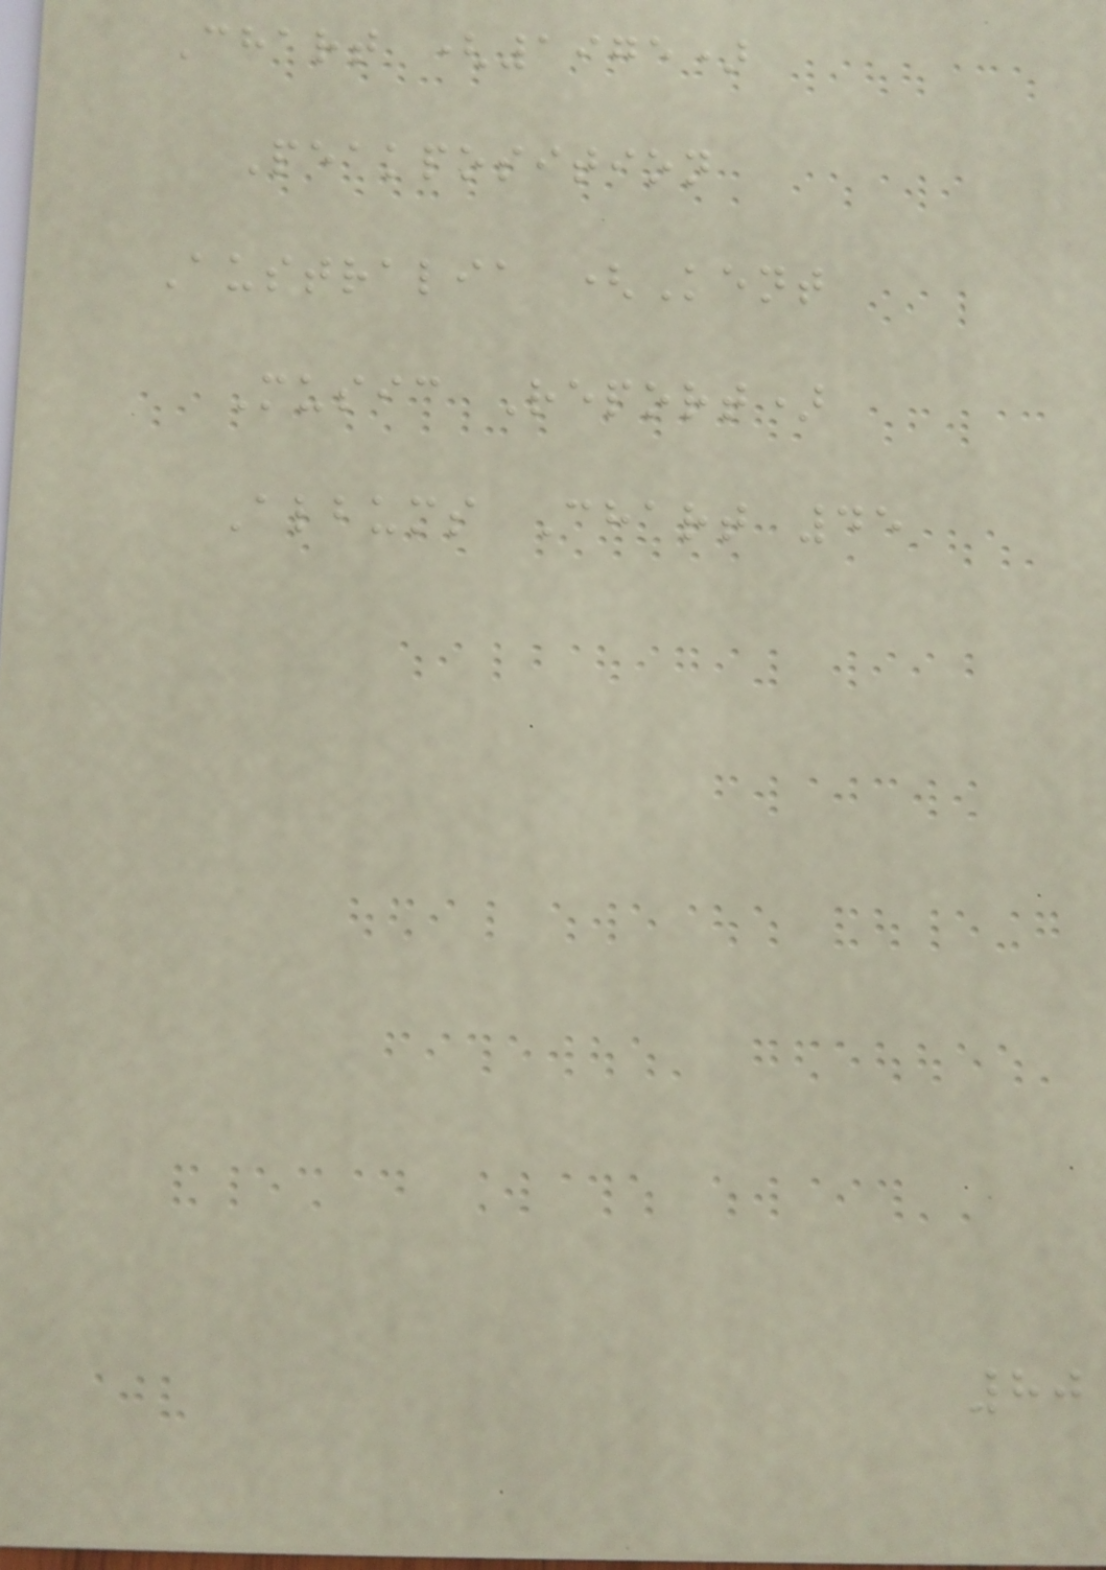Chart (1975)
Peakposition
Australia (Kent
Music Report)
Albums Chart 45
80
